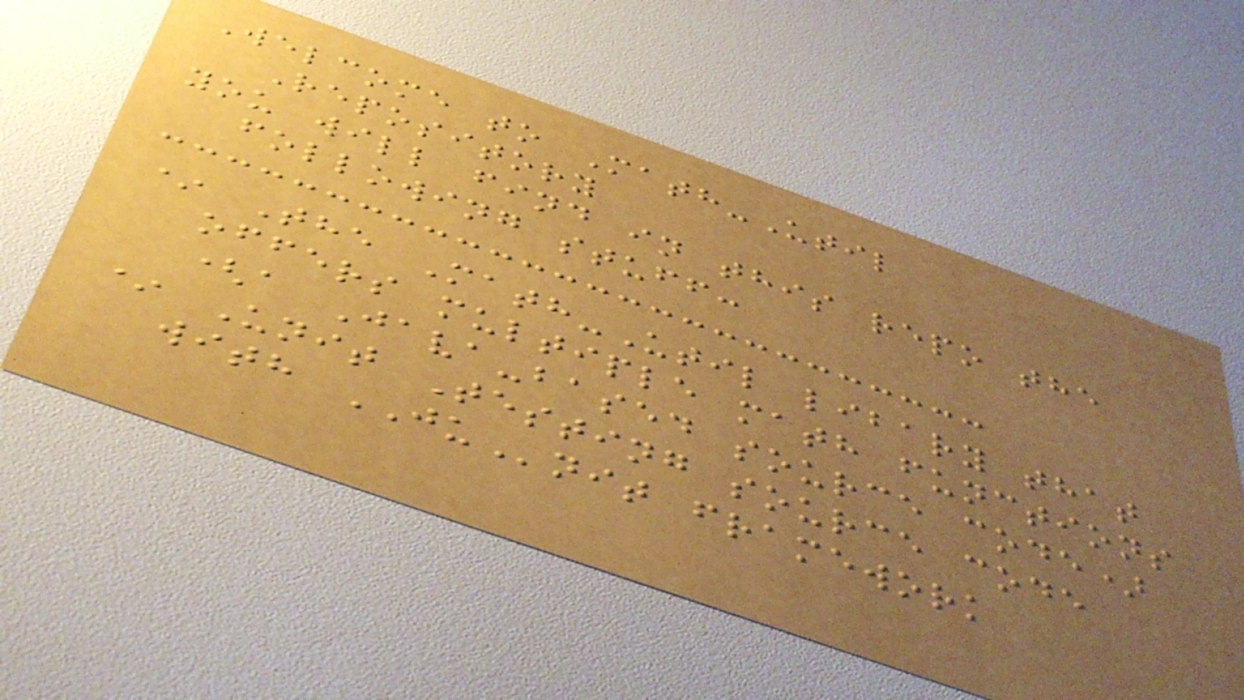Welcome to Math-Util
Repository
you will find in this repo the
following stuff:
* The Math-Util libary that
offers multiple math functions
(a Java-based source code)
* Unit Testing source code
with JUnit framework
